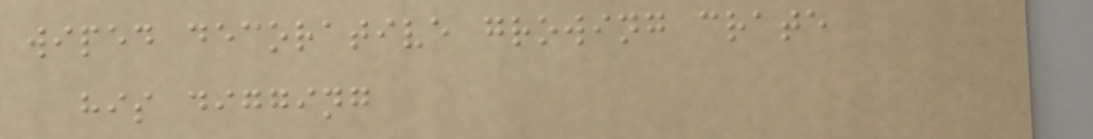wiped decorative growing crate
his digging
